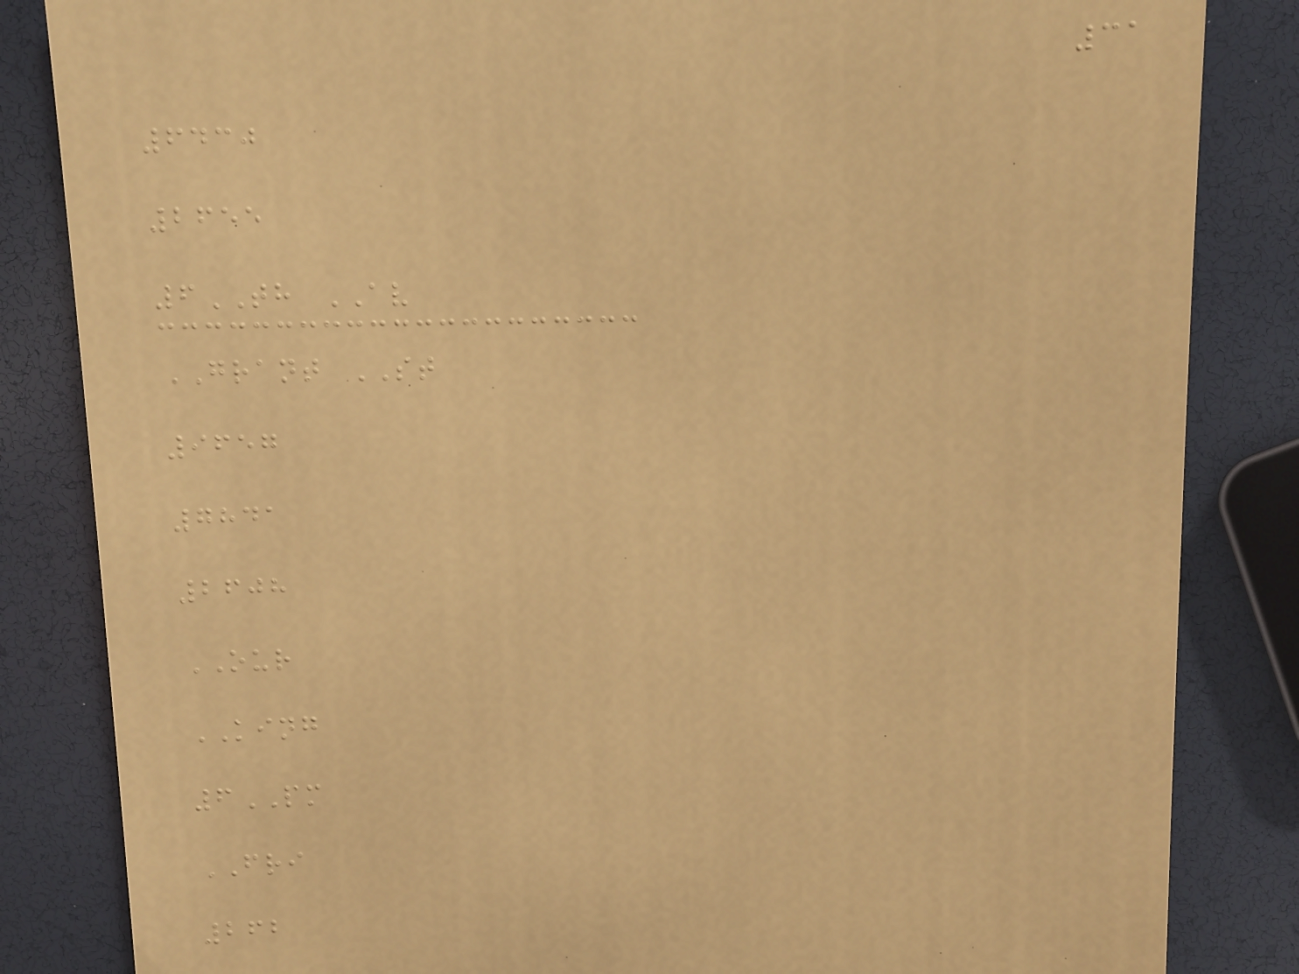31
6430
2655
6TH AV
GRANT ST
9657
7841
2608
OUR
KING
6PM
FRI
262
